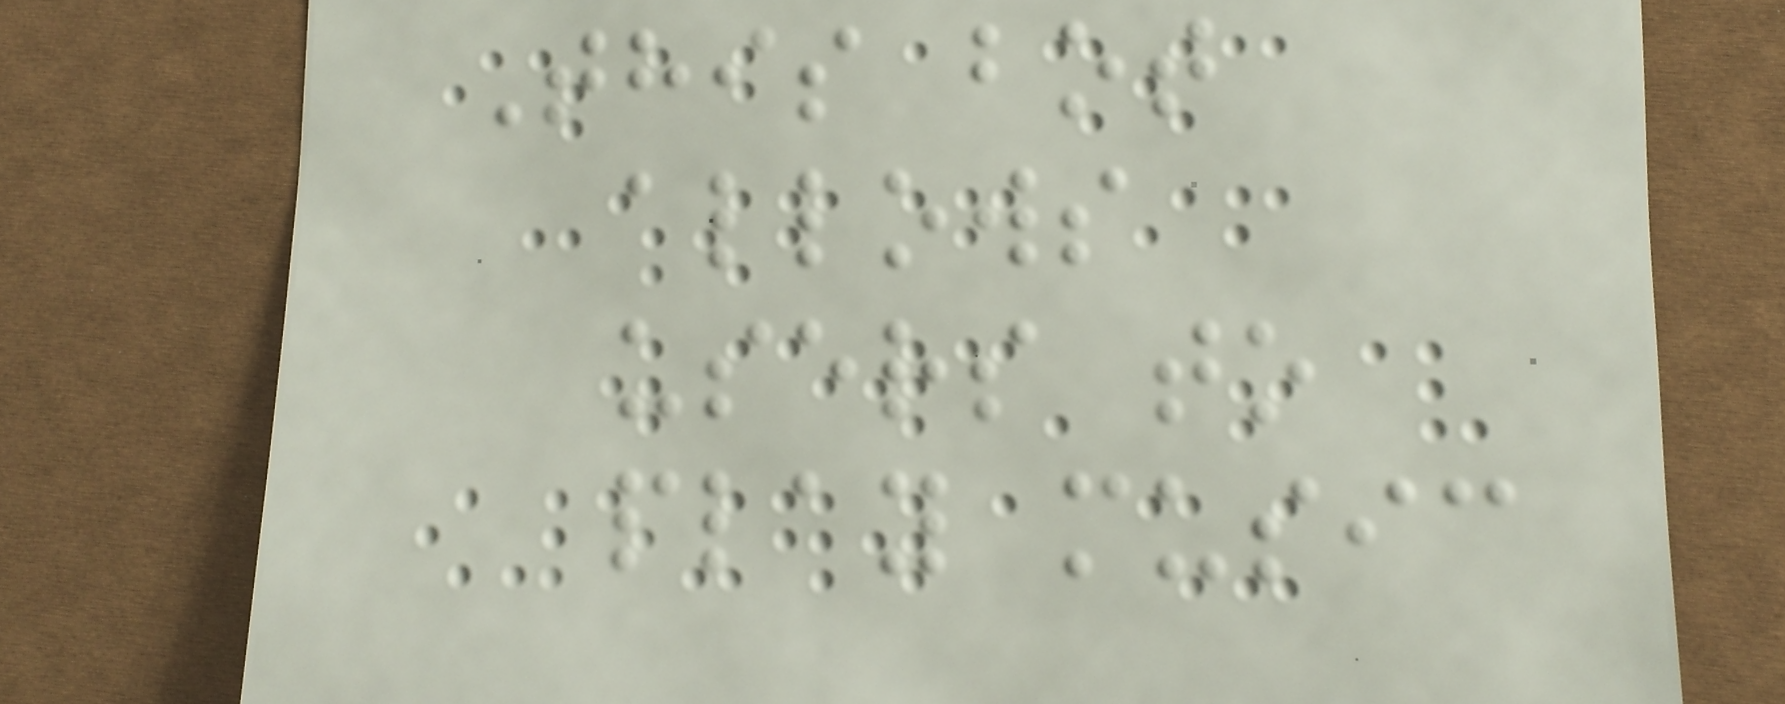This bot
allows
users to
play music
